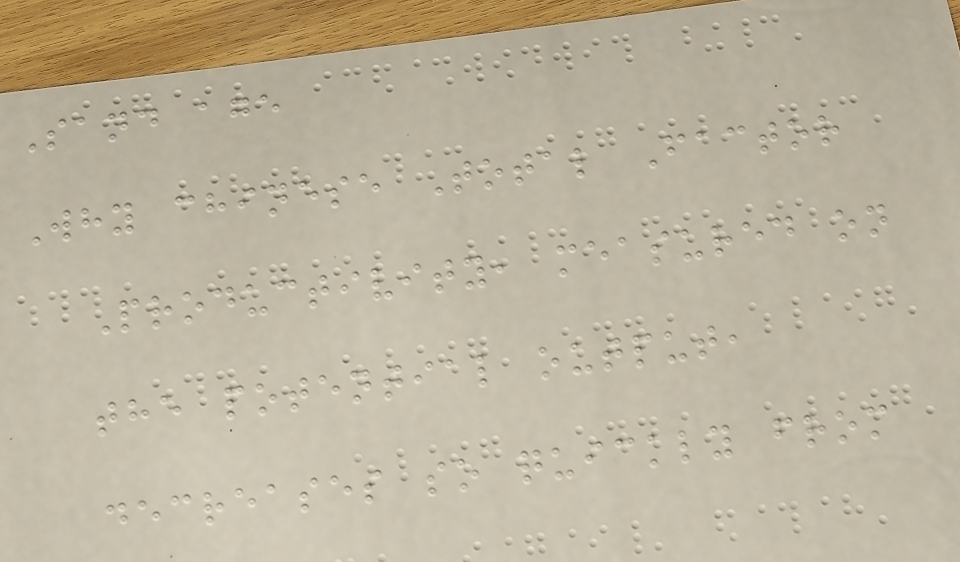Sand age
Why chinese Total Factor
Productivity, measured on
the potential output,
decreases so quickly from
